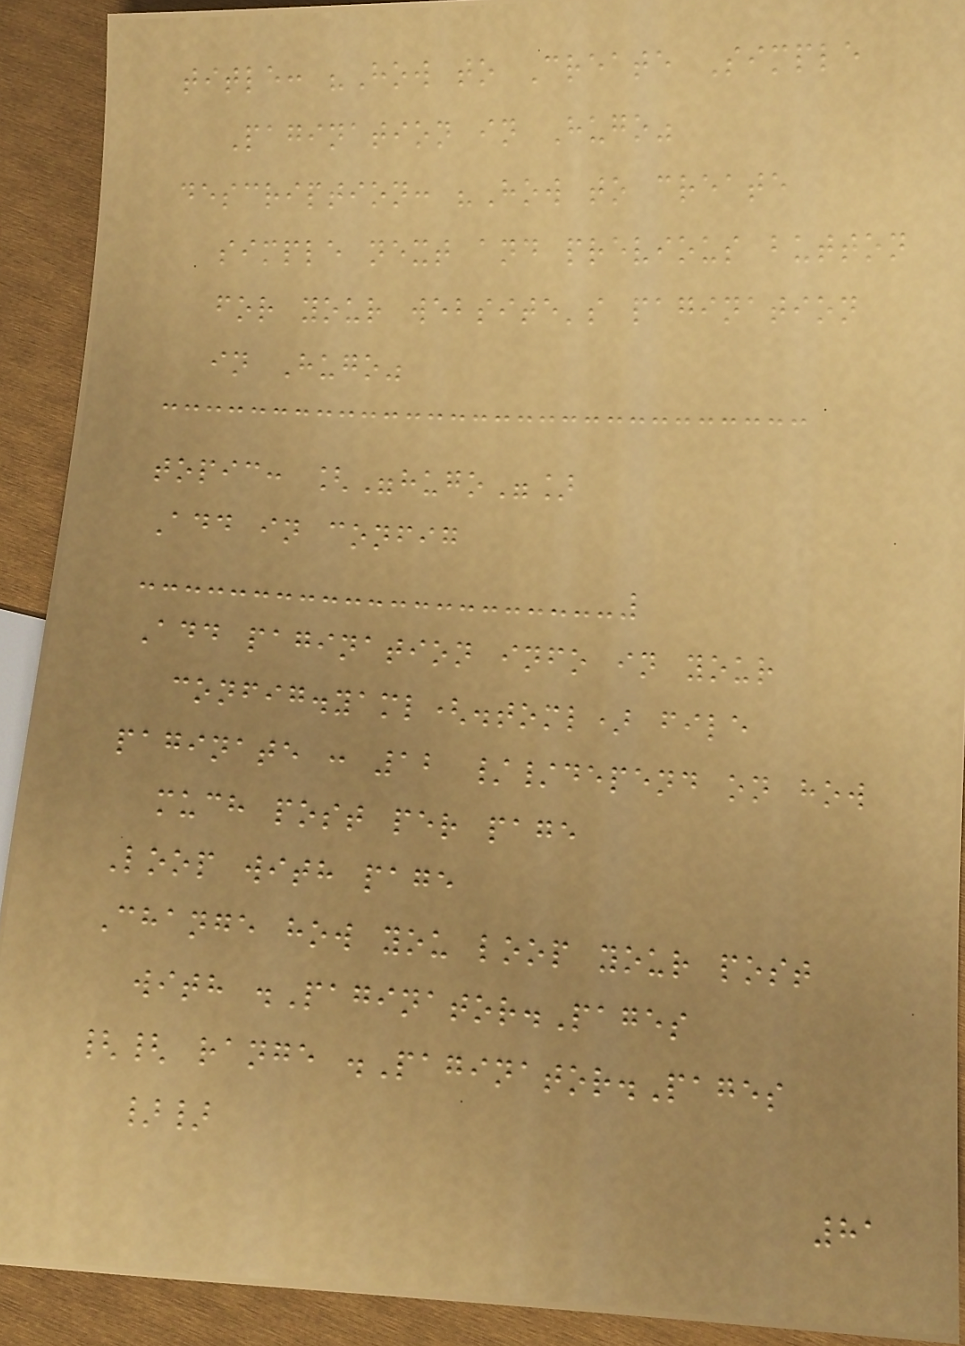title: "How to Create Simple
Pagination in Hugo"
description: "How to create
simple next and previous button
for your website's pagination
in Hugo"
topic: ["hugo"]
Add in config
Add pagination info in your
config.yaml(.toml) file
paginate : 12 //depend on how
much post per page
Loop with page
Change how you loop your post
with .Paginator.Pages
{{ range .Paginator.Pages
}}
81
